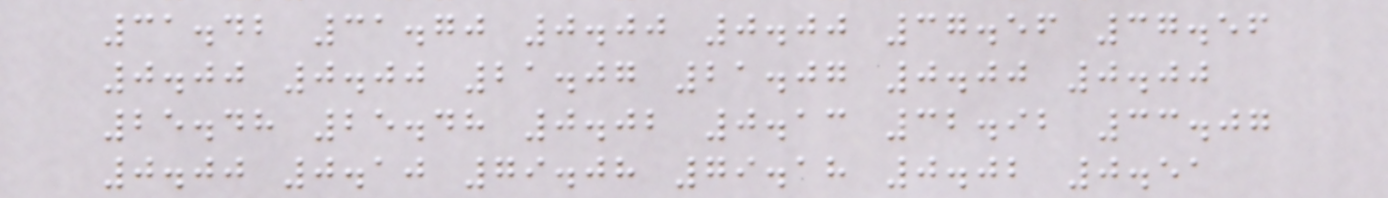31.42 31.70 0.00 0.00 37.56 37.56
0.00 0.00 21.07 21.07 0.00 0.00
25.48 25.48 0.02 0.13 32.92 33.07
0.00 0.10 79.08 79.18 0.02 0.51
